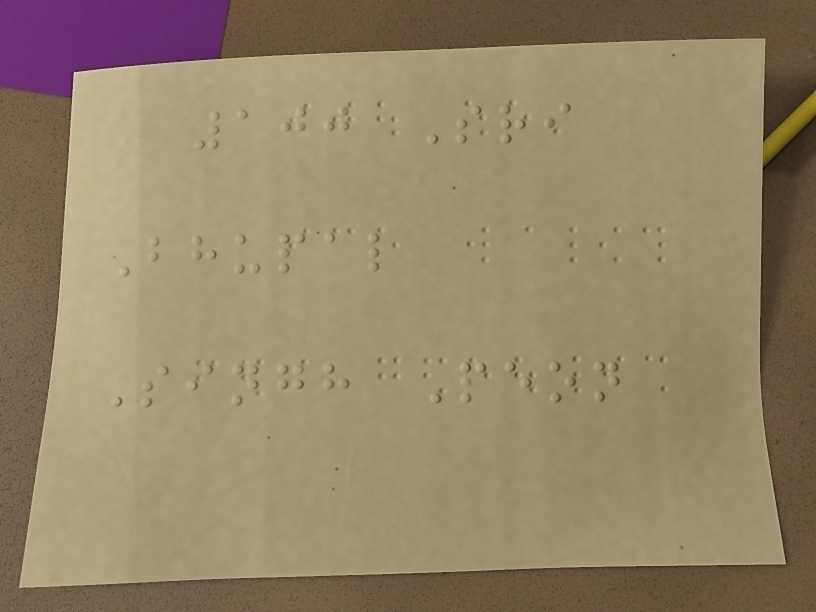100 Sri
Bhupal
Singh Peon
